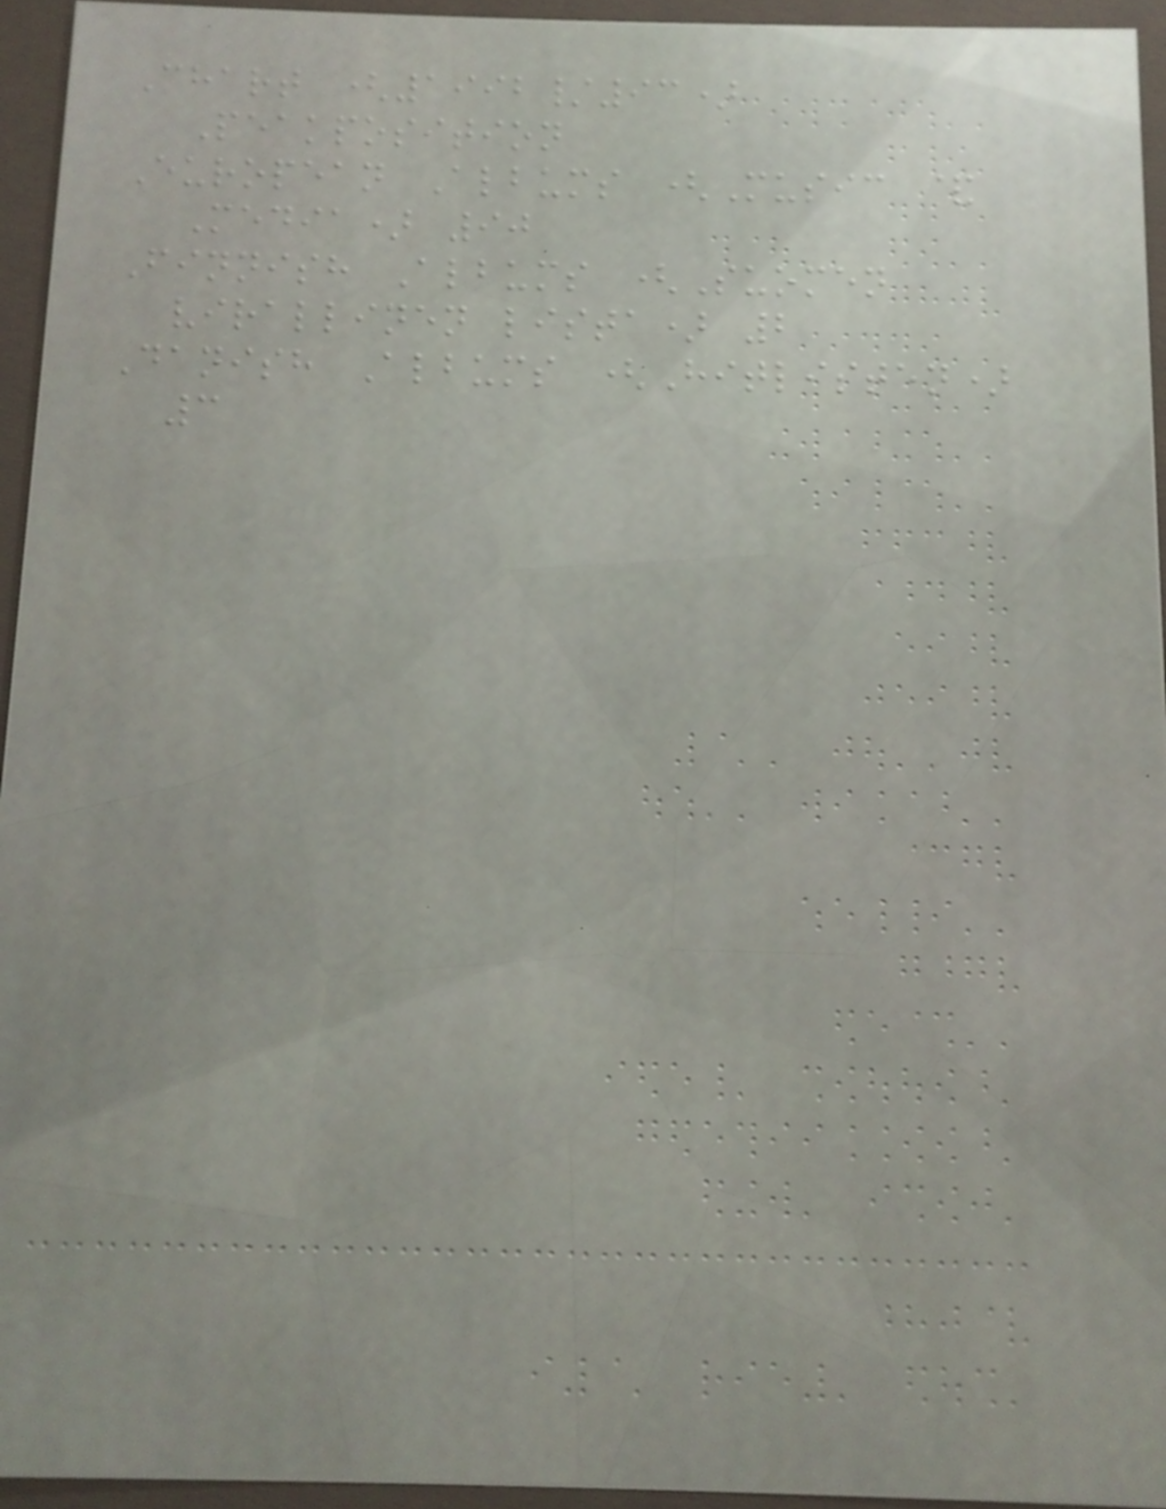Chart (1992/93)
Peakposition
European Albums (Music &
Media) 90
Finnish Albums (Suomen
virallinen lista) 2
Danish Albums (Hitlisten)
3
